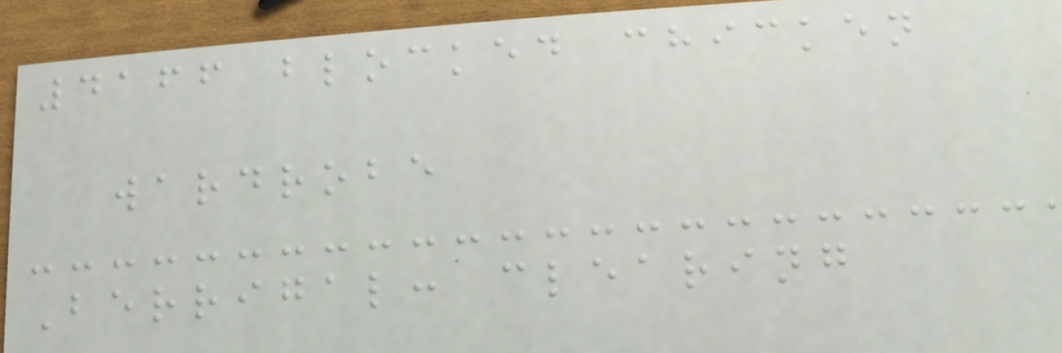4166 blocked chicken
wardrobe
Berrigal: clearing
